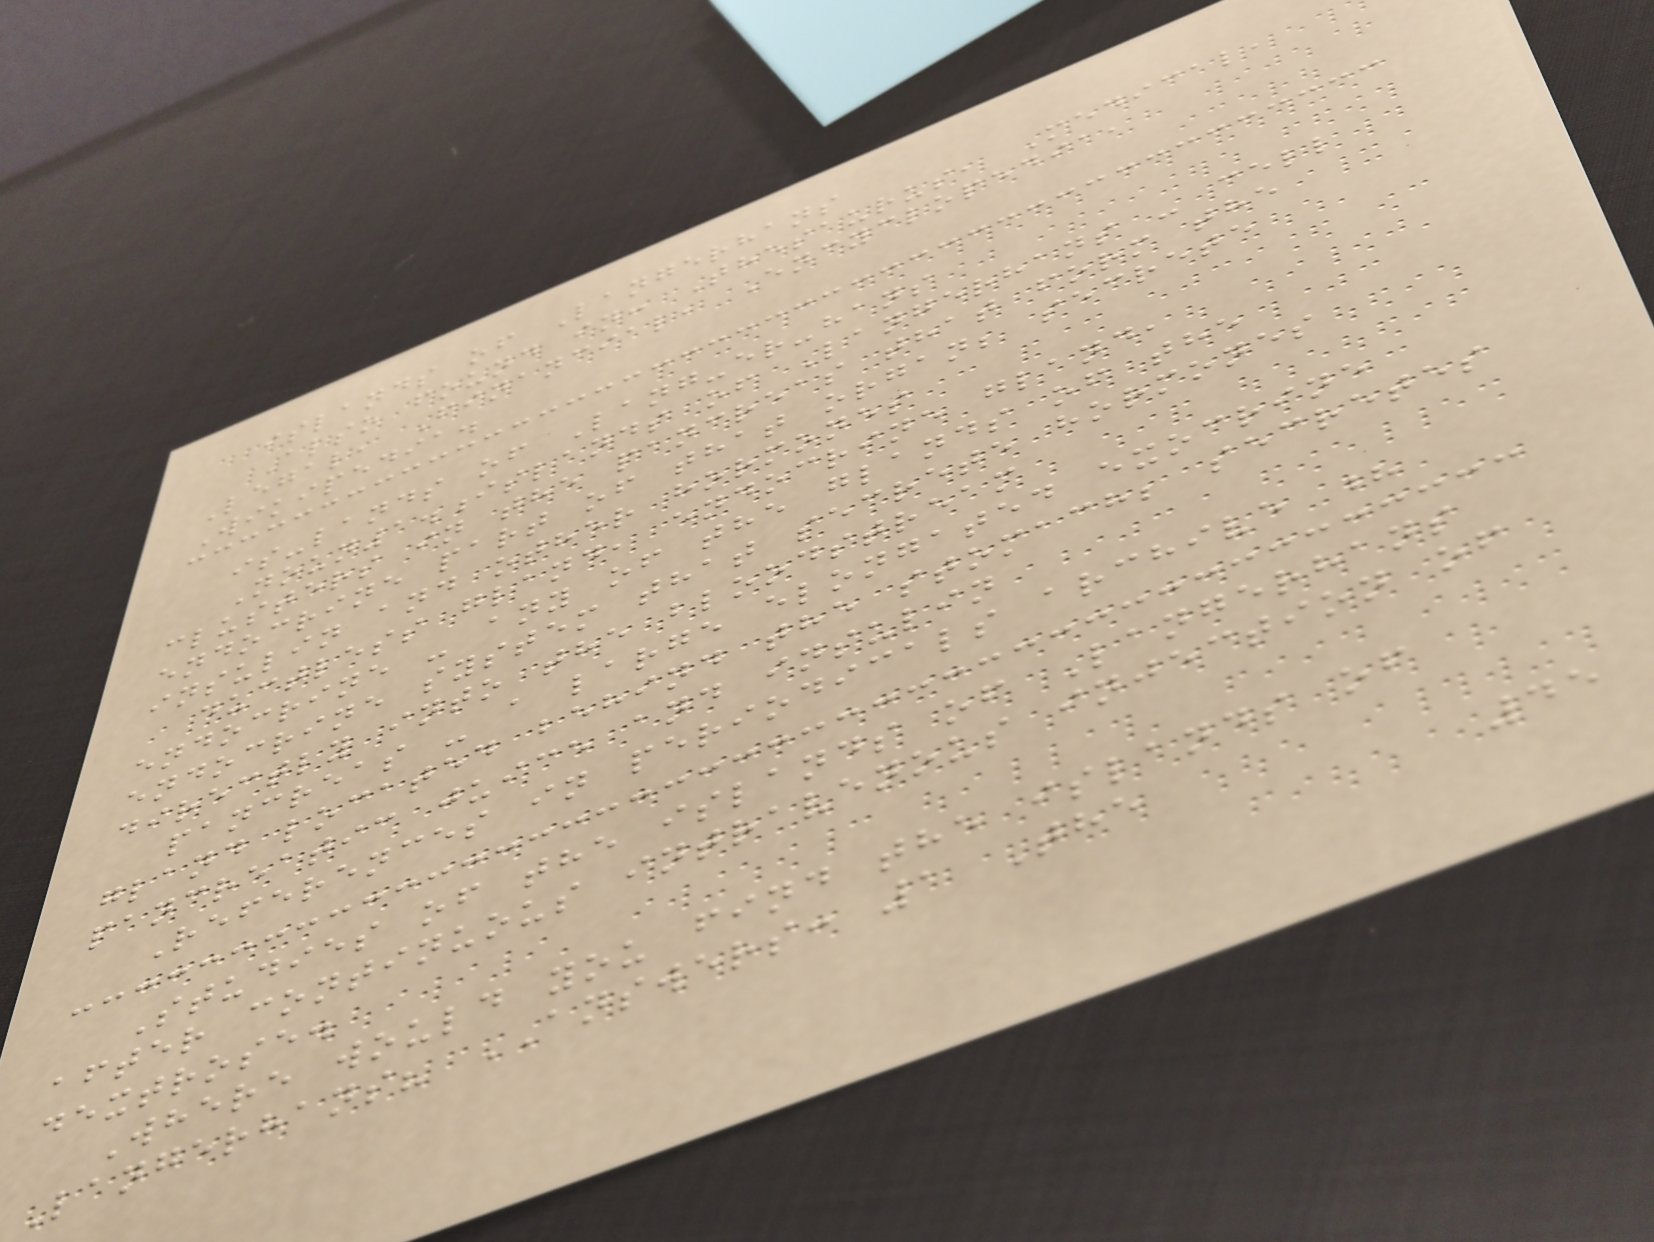islands of Langerhans
Also found in: Thesaurus, Medical,
Legal, Financial, Encyclopedia,
Wikipedia.
is-lands of Lang-er-hans
Noun1.islands of Langerhans - cell
clusters in the pancreas that form the
endocrine part of that organ; secrete
insulin and other hormones
ductless gland, endocrine gland,
endocrine - any of the glands of the
endocrine system that secrete hormones
directly into the bloodstream
pancreas - a large elongated exocrine
gland located behind the stomach; secretes
pancreatic juice and insulin
References in periodicals archive ?
Studies of the islands of Langerhans
after continuous intravenous injection of
dextrose.
Where would you find the islands of
Langerhans? ANSWERS: 1 The
45
